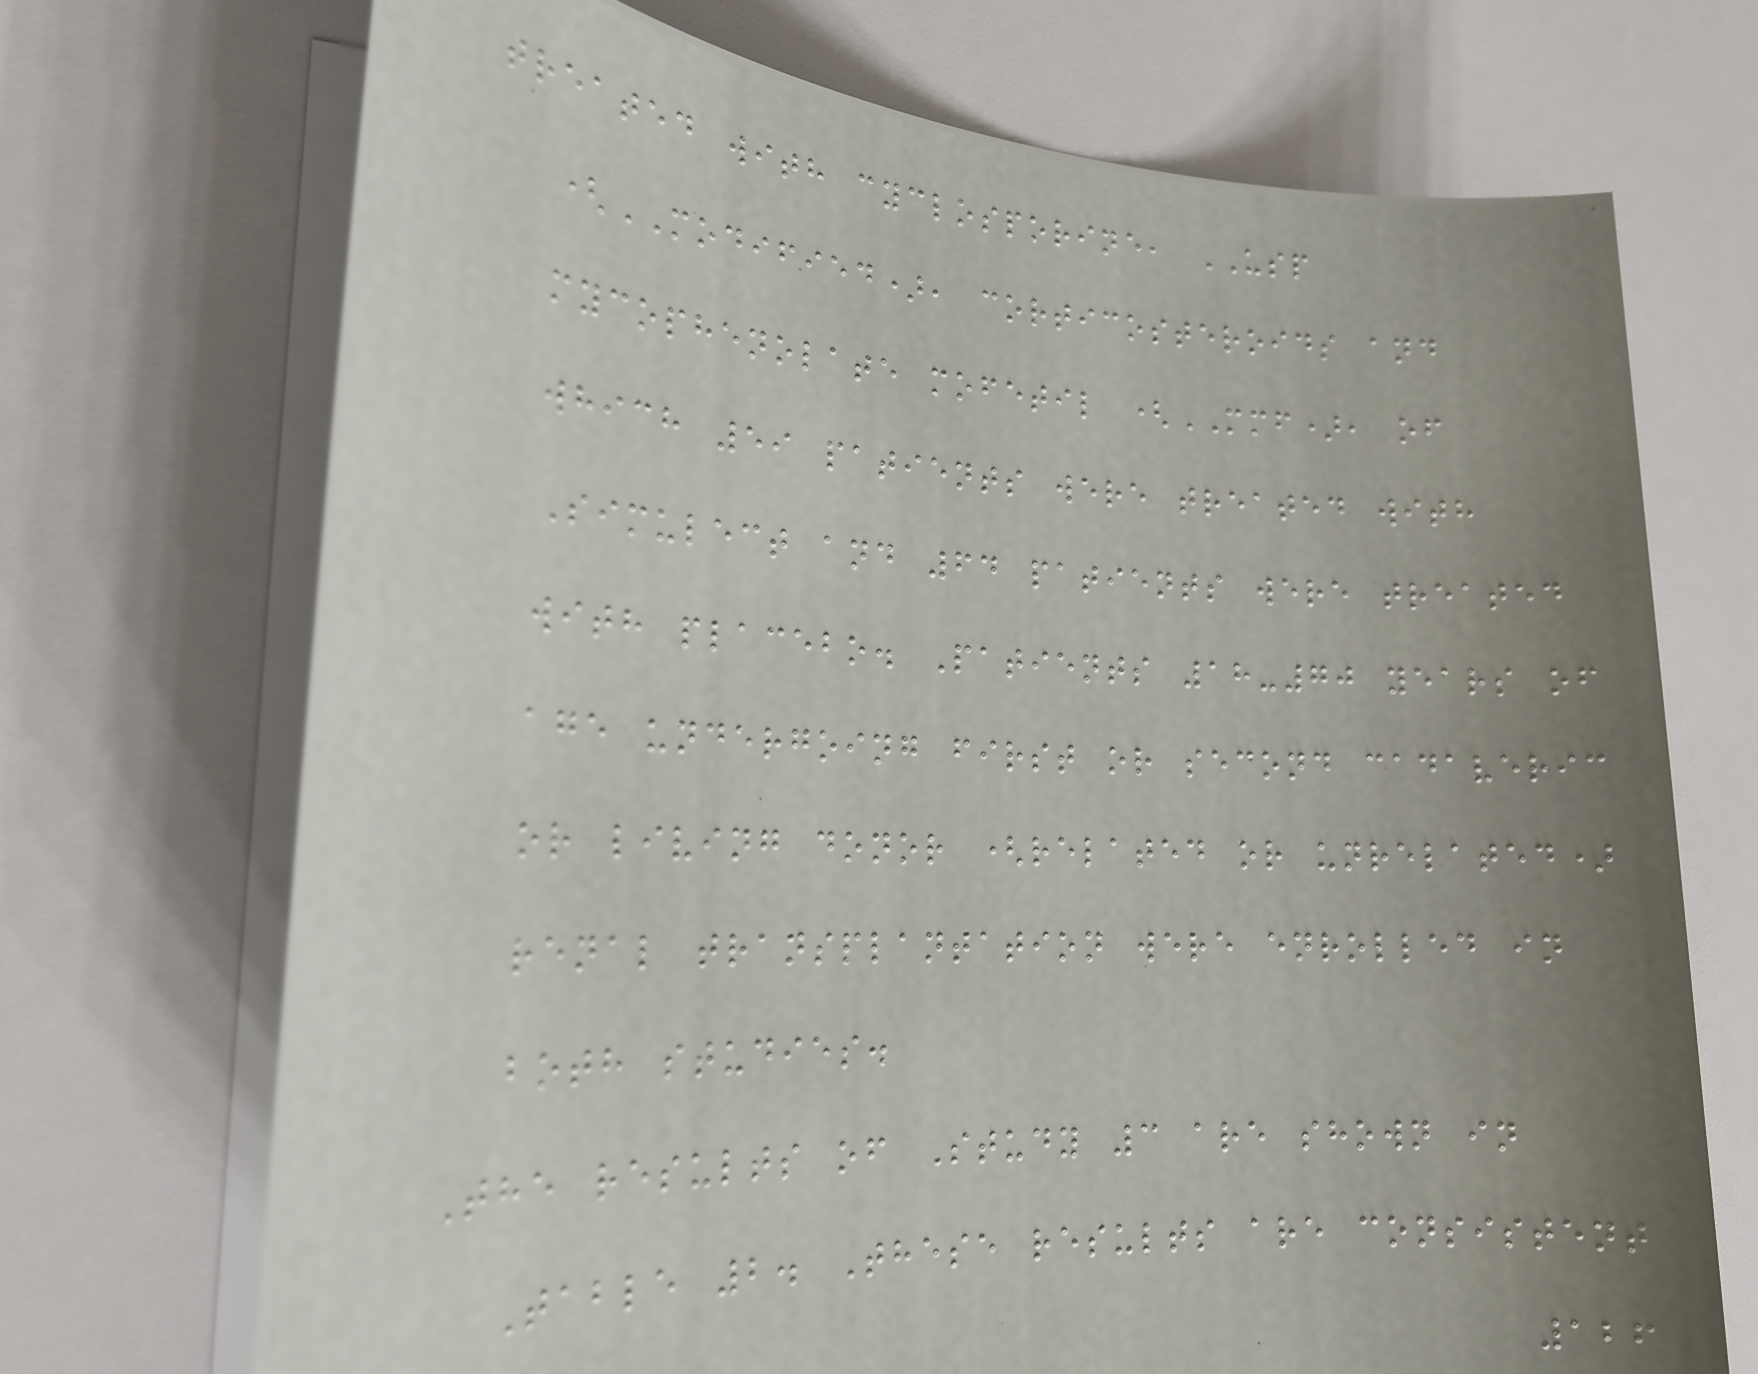treated with cyclosporine, USP
(MODIFIED), corticosteroids and
mycophenolate mofetil (MMF), of
which 59 patients were treated with
Simulect and 64 patients were treated
with placebo. Patients 18-70 years of
age undergoing first or second cadaveric
or living donor (related or unrelated)
renal transplantation were enrolled in
both studies.
The results of Study 3 are shown in
Table 2. These results are consistent
126
